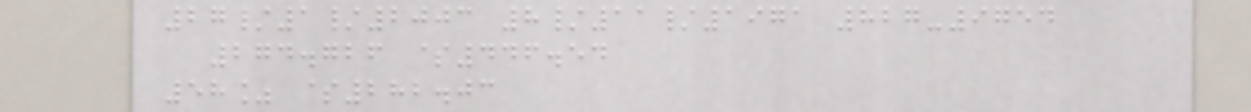27/1/2003 8/11/1971 827-9754
274.726 $446.54
58% $282.03
